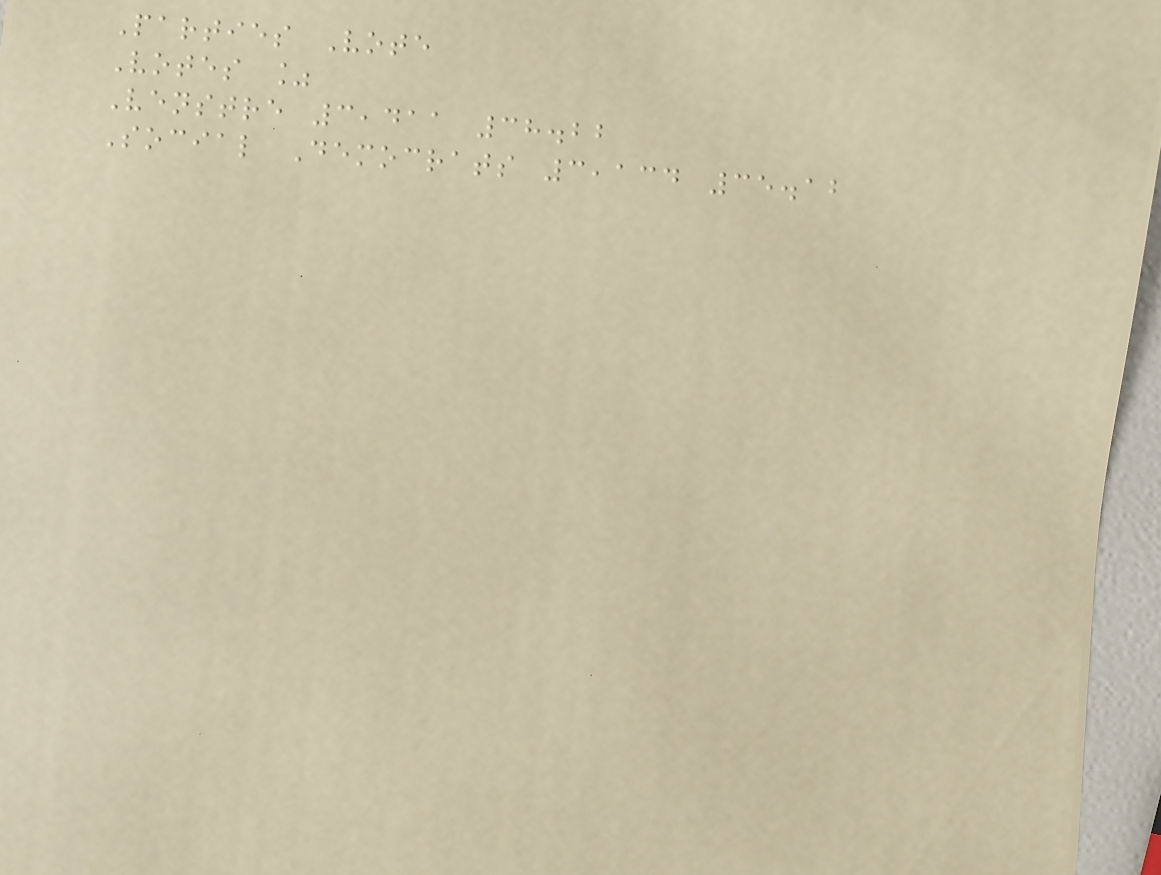Parties Vote
Votes %
Venstre 3,411 38.22
Social Democrats 3,134 35.12
